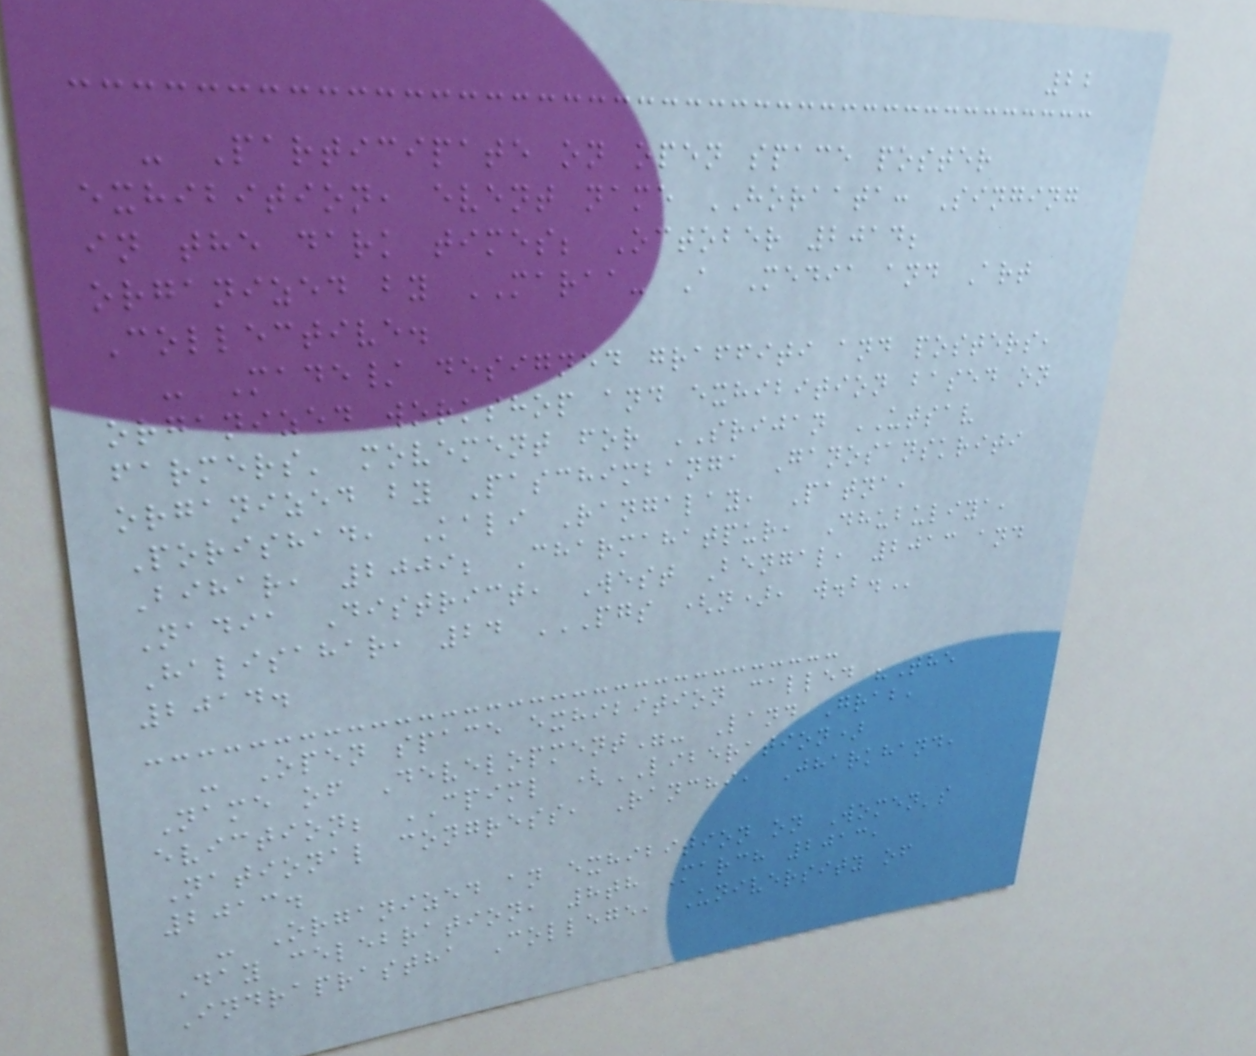22
- Participate on open space poster
exhibition, event name HORAATA: Singing
in the dark times; October 2014;
organized by MARAA- A Media and Art
Collective.
- Made/ designed graffiti and posters,
organized workshop and exhibition based on
farmers' movement for SRIJAN UTSAV
organized by Paschimbanga Ganosanskriti
Porishad, Kali Rangalay, Patna,
Bihar, 2009; Charmahatpur, Dhubuliya,
Nadia District, West Bengal, 2013 and
Halisahar, 24 PGS (N), W.B.
2014.
- Open space exhibition called "The
Name of Development"- Land Grab,
eviction; CPIML (LIBERATION)
National congress, Ranchi, Jharkhand,
2013.
- Organized an exhibition on Women's
Day celebration, 8th March 2013,
Indraprastha College, University of
